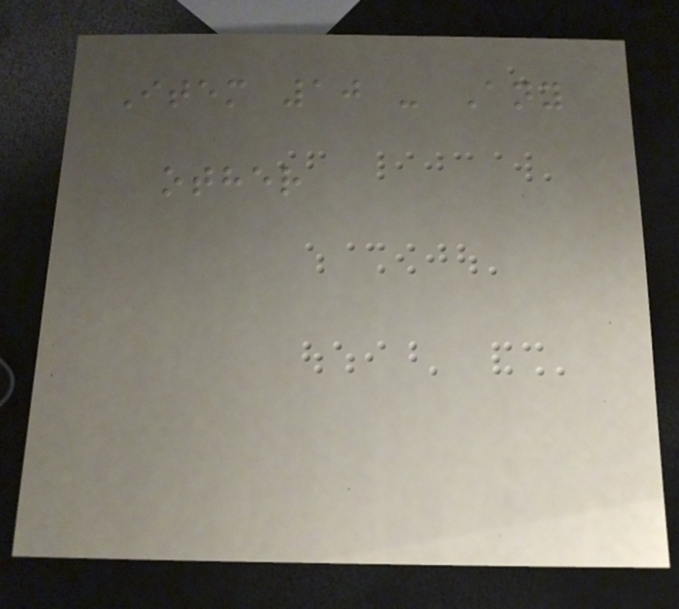Item 10 - Any
other
